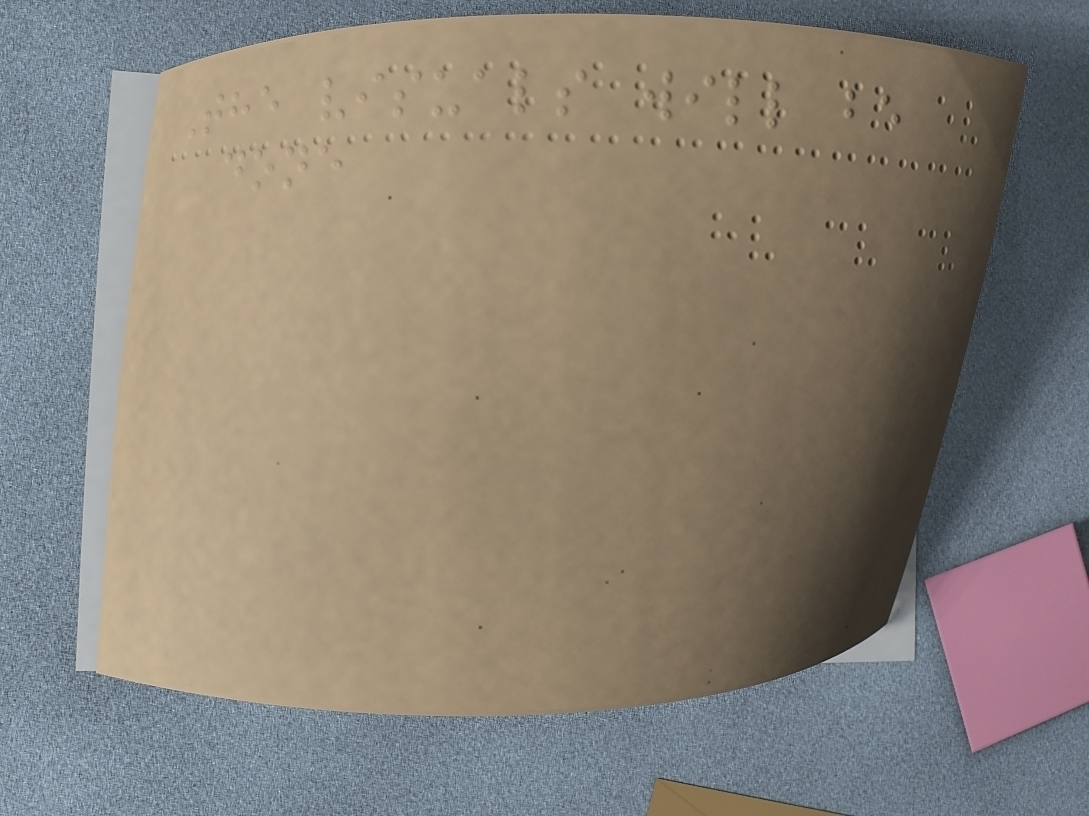The visuals will be
done
